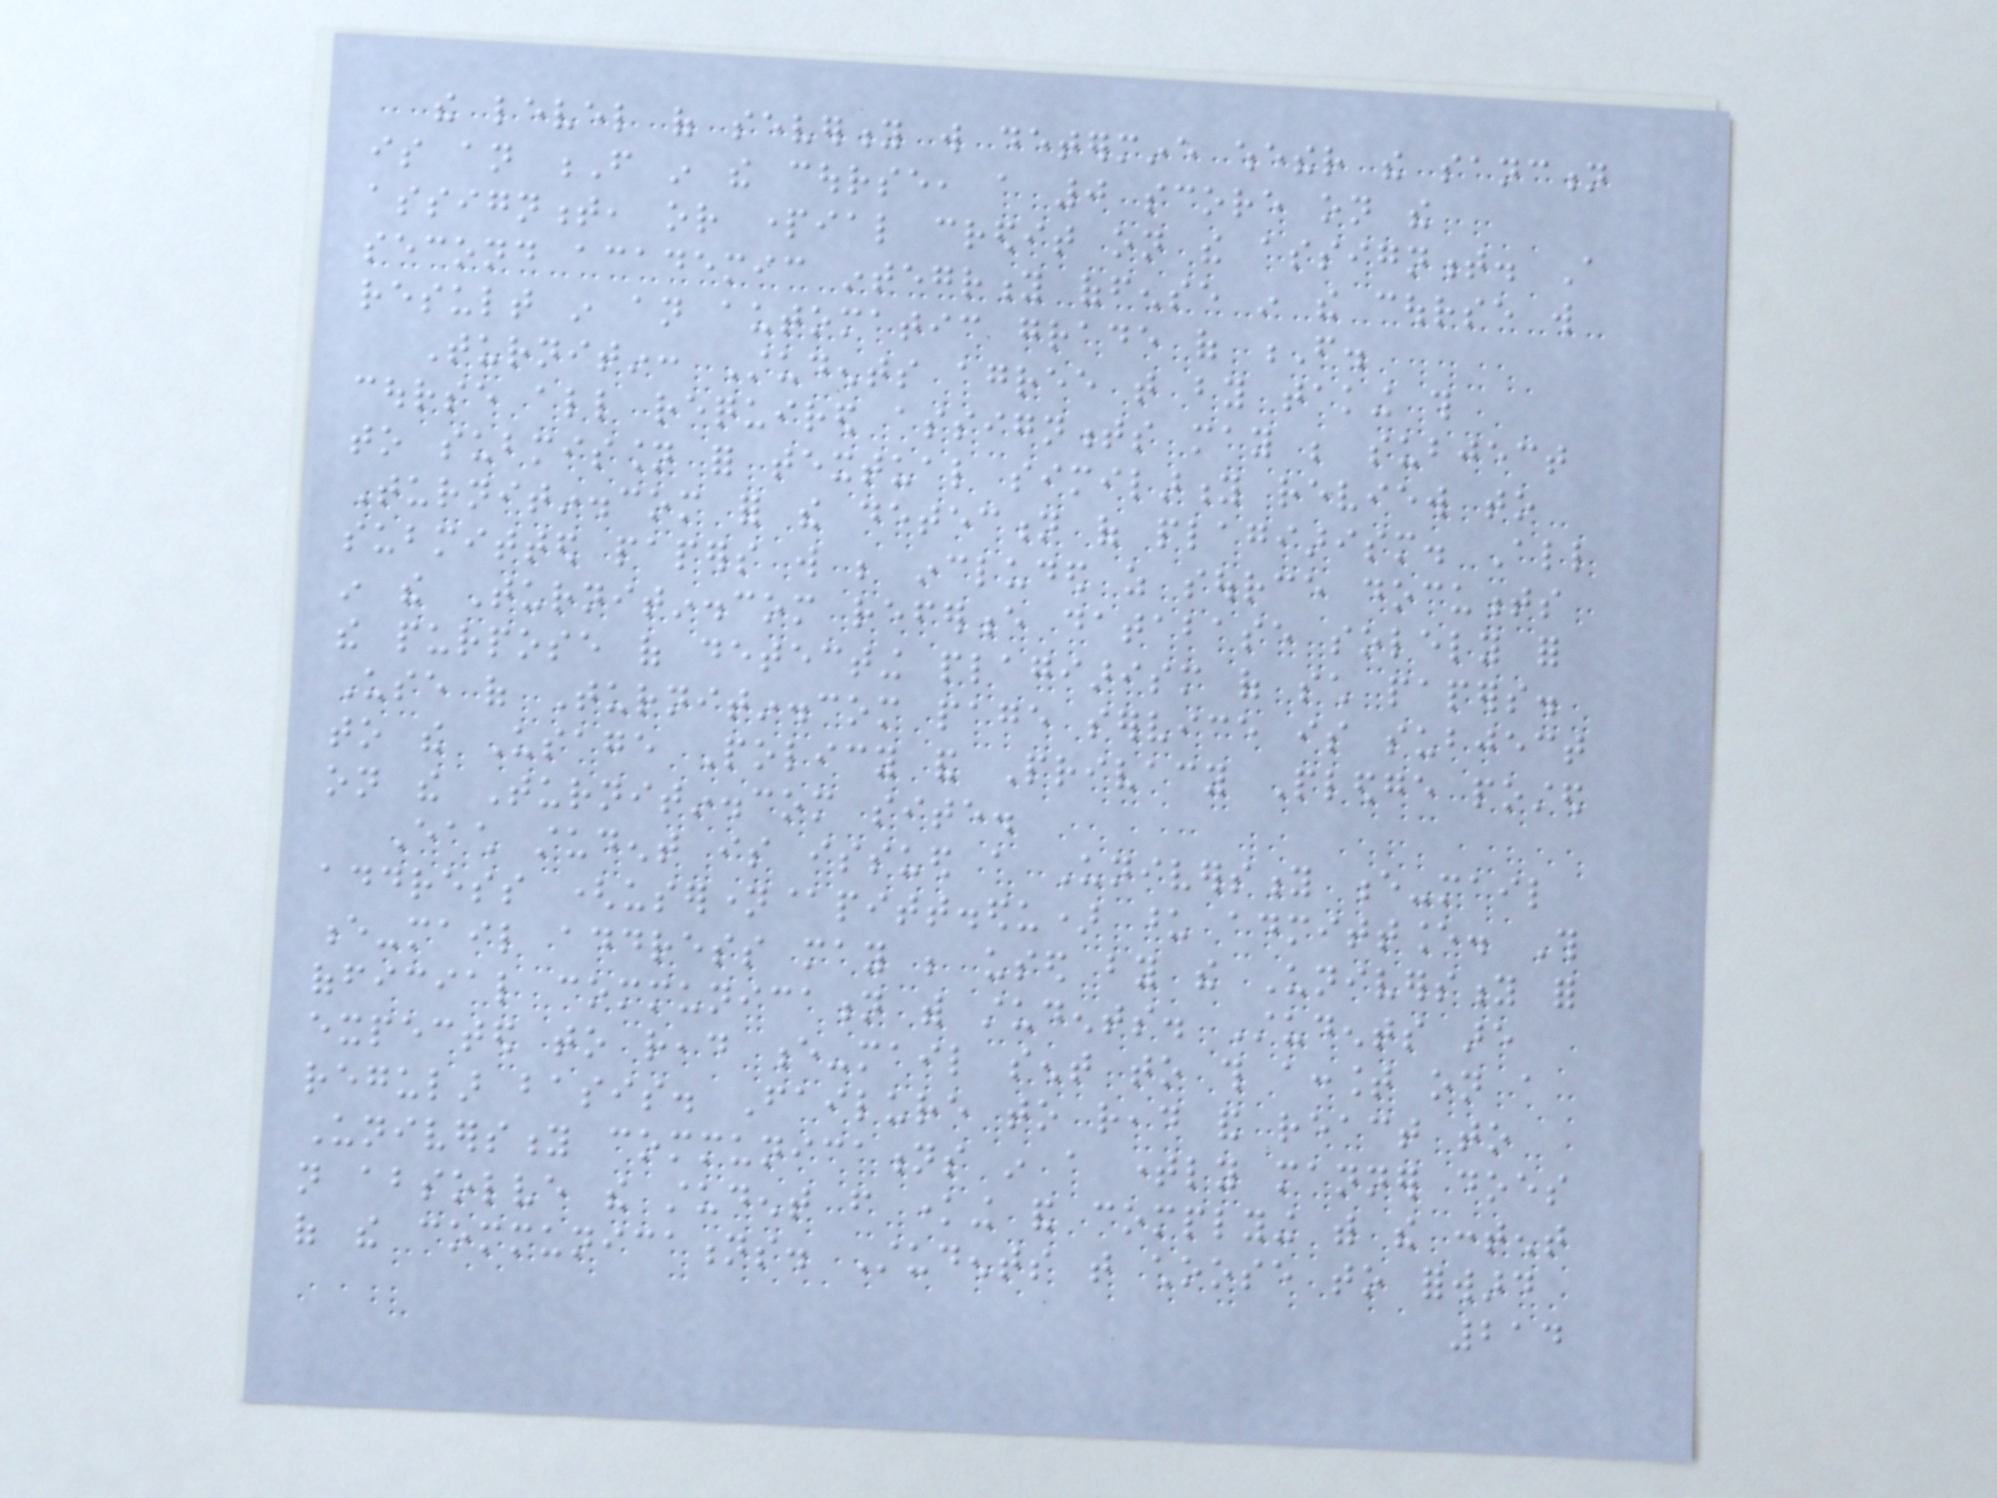the level of severity will determine whether the sanction
is an F in the course, a 0 score on the
assignment, or partial credit on the assignment. A
second academic integrity offense in the course will
result in an automatic grade of F.
Turnitin: Students agree that by taking this
course all required assignments may be subject
to submission for textual similarity review to
Turnitin.com for the detection of plagiarism. All
submitted papers will be included as source documents
in the Turnitin.com reference database solely for
the purpose of detecting plagiarism of such papers.
Use of Turnitin.com page service is subject
to the Usage Policy and Privacy Pledge posted
on the Turnitin.com site.
Each student is issued a University e-mail
address (username@pitt.edu) upon admittance. This
e-mail address may be used by the University for
official communication with students. Students are
expected to read e-mail sent to this account on a
regular basis. Failure to read and react to
University communications in a timely manner does
not absolve the student from knowing and complying with the content
of the communications. Students that choose to forward
214
